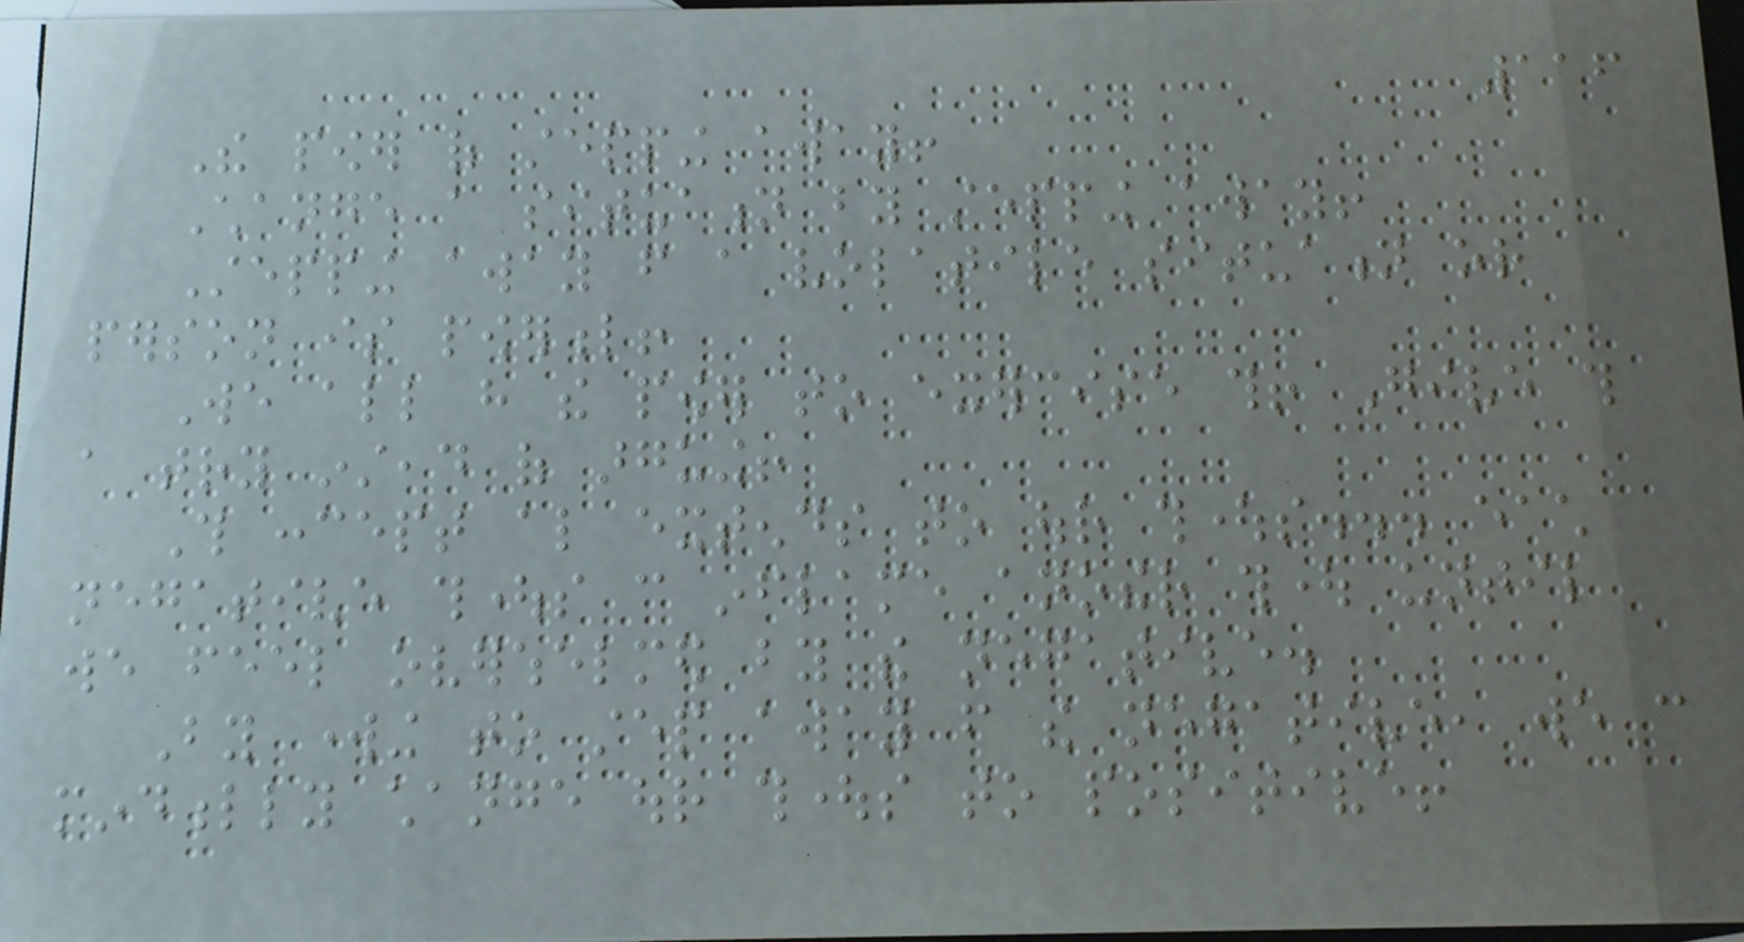116
The power of stepping away!
Change a situation by stepping away!
Stepping away from a volatile situation or
person is powerful!
We all have the power to exercise this! Give this
a try instead of arguing!
This concept also extends to our thoughts... each
negative thoughts can inflame another thought until
we feel overwhelmed by the negative.
By working to step away from the negative, we can
mindfully change our thoughts to positive!
